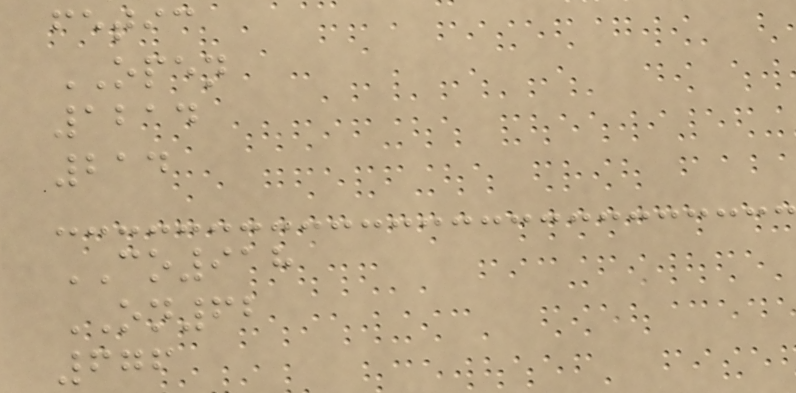fetic
OPEN
1214
214
CO918
ON62
676
